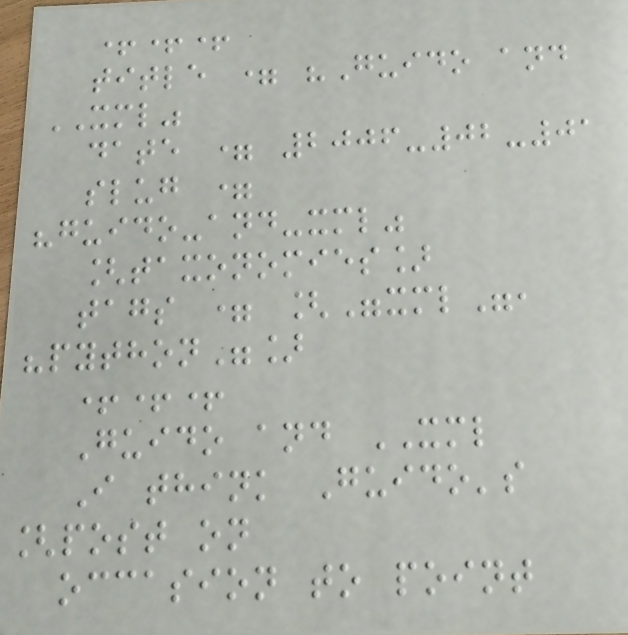+++
title = "Guido and
XML"
date = 2006-02-01
slug =
"guido-and-xml"
[taxonomies]
tags = ["xml",
"python"]
+++
Guido and XML
I think Guido's
[post on
occasion to point
